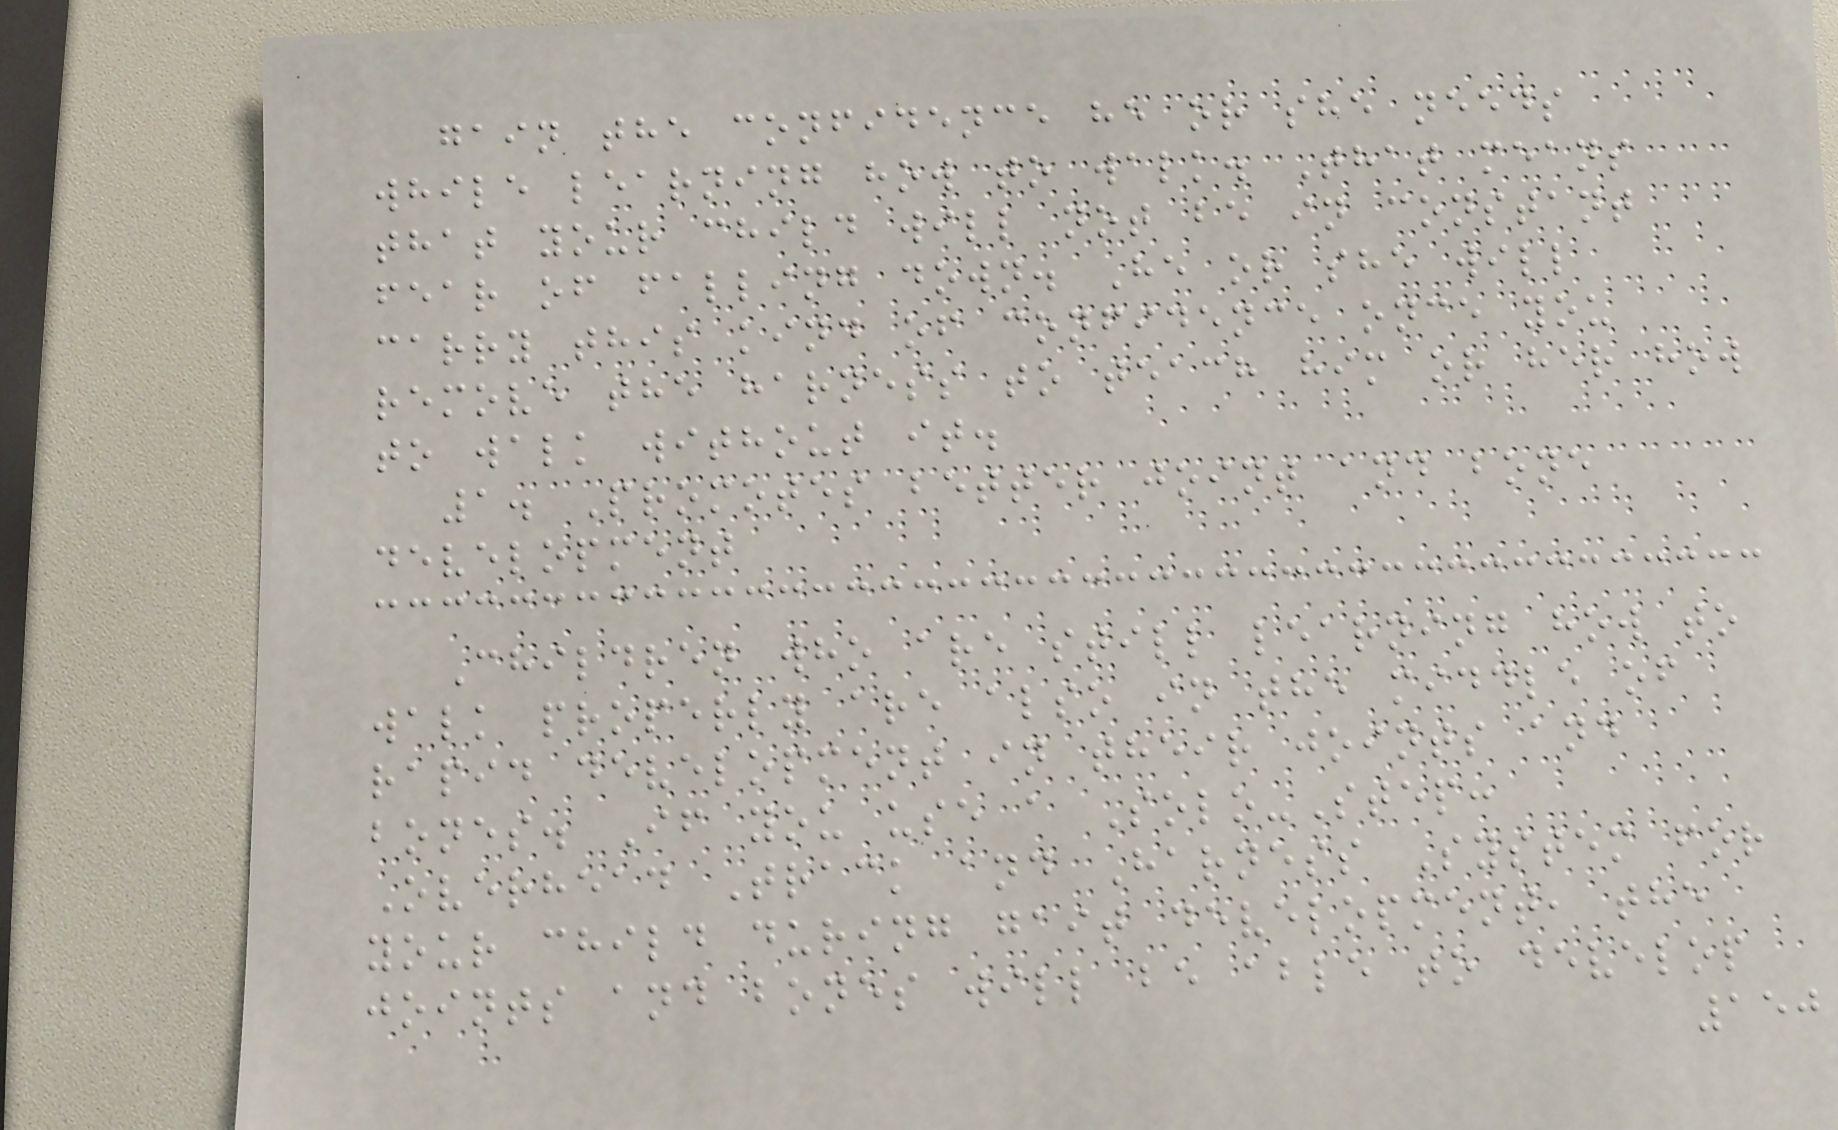gain the confidence he or she needs
while learning how to walk. That means
that your child will not be in constant
fear of falling down. He or she will
carry this kind of confidence once you
remove the harness to teach him or her how
to walk without it.
1. Promotes better joint and bone
development
Children who are still learning how to
walk properly are also in the middle of
rapid development in their joints and
bones. If you use a Solo-Step:
Overhead Track and Harness System for
your child during gait development, the
joints and bones will be able to develop
150
